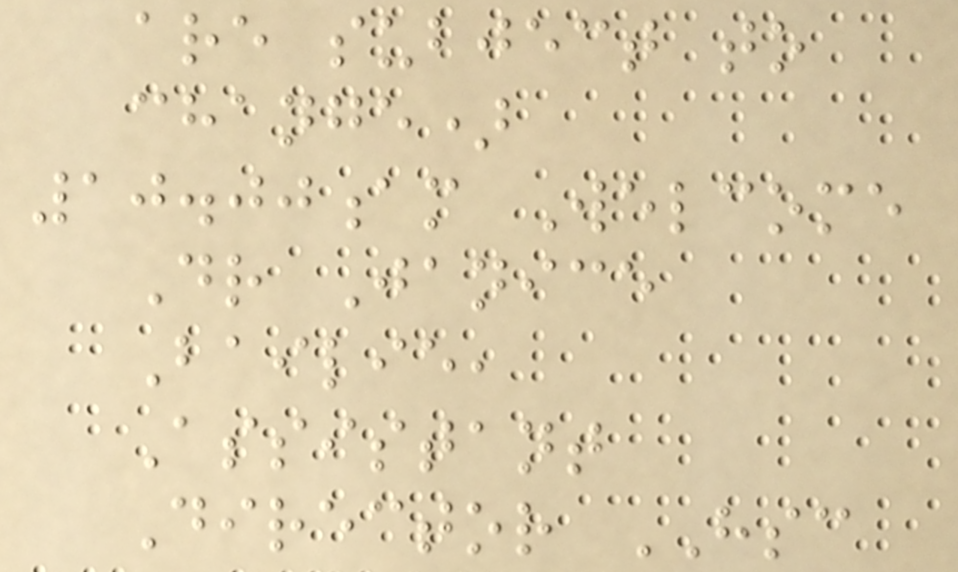are subject to
change)
10.00am Welcome
Dr Janice
Bailie,
Assistant
Director HSC
